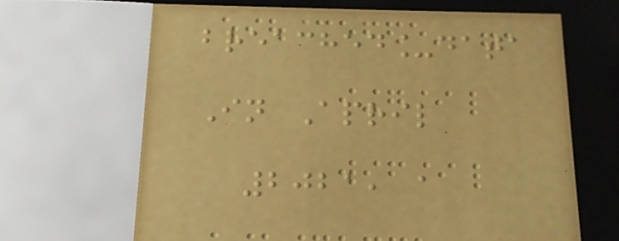breached_data
In April
2021, a
